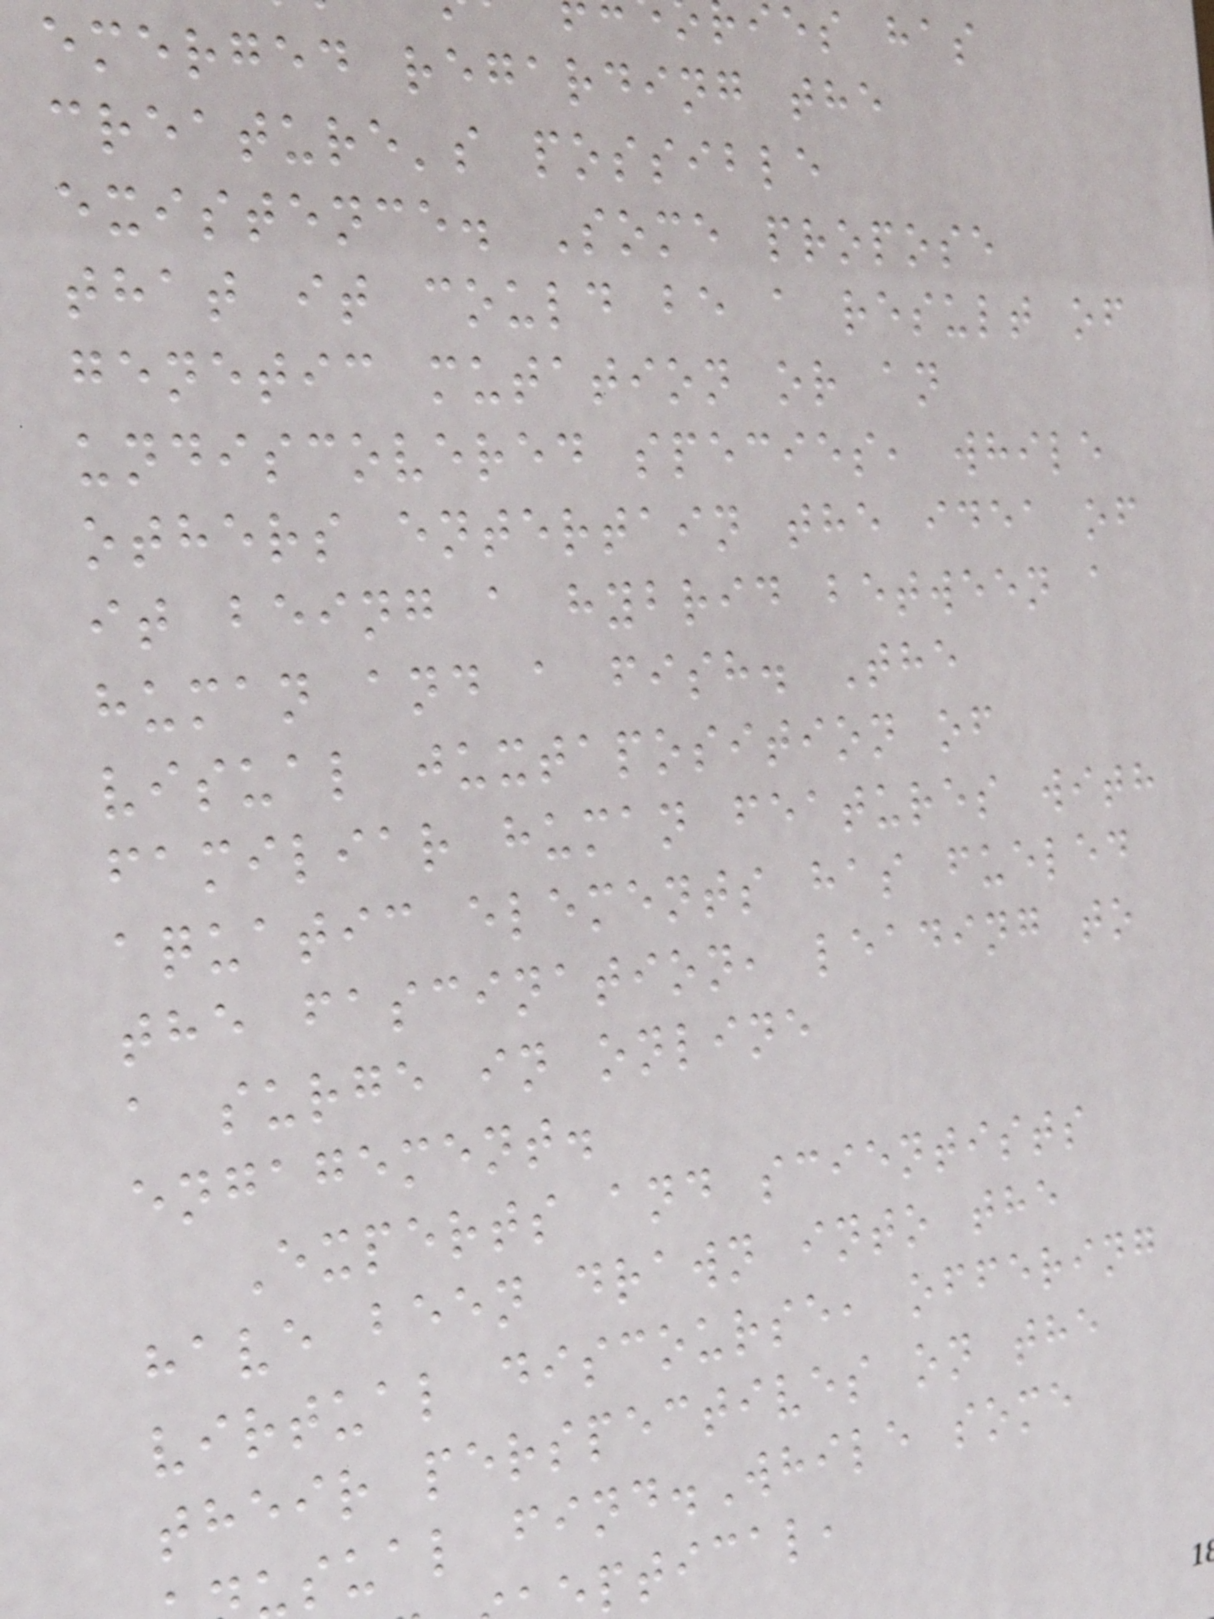ies has
emerged regarding the
creature's possible
existence. Some propose
that it could be a result of
genetic mutation or an
undiscovered species, while
others entertain the idea of
it being a hybrid between a
human and a fish. The
visual juxtaposition of
familiar human features with
aquatic elements has fueled
the fascination, leading to
a surge in online
engagement.
Experts and scientists
have been drawn into the
virtual discourse, offering
their perspectives on the
sual find.While some
ptical,
